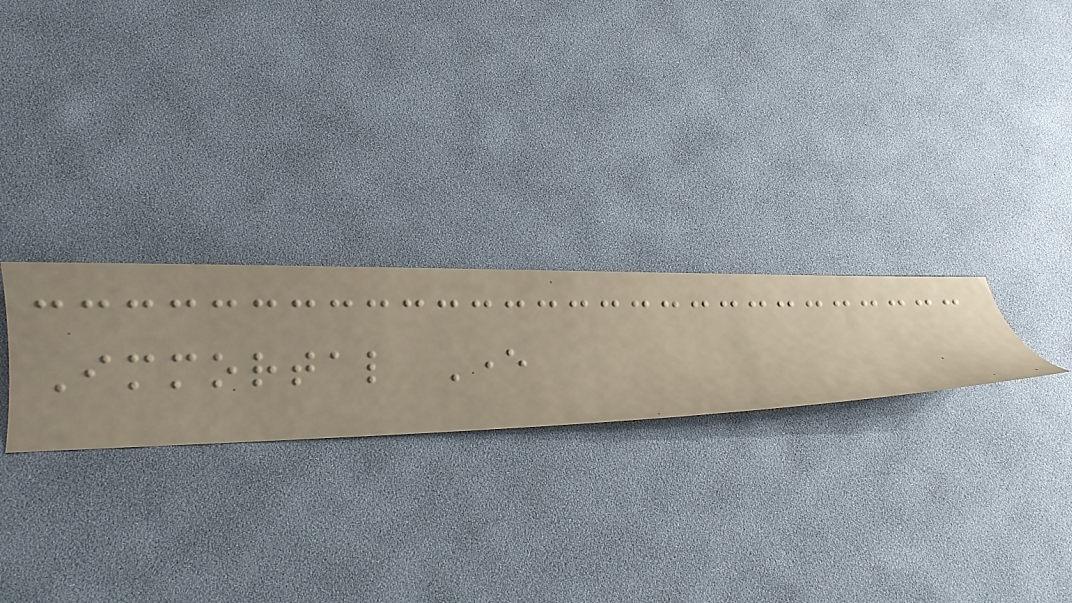Immortal Ever
